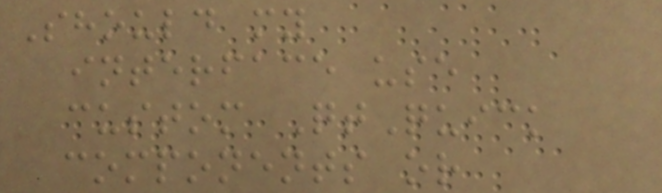Should my
interface use
custom QtQuick
components or
